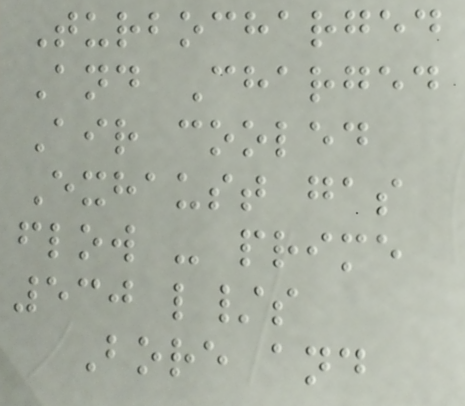Turbocharged
And Charged
Air cooled
Exhaust gas
flow - prime
530 l/s
Bore and
